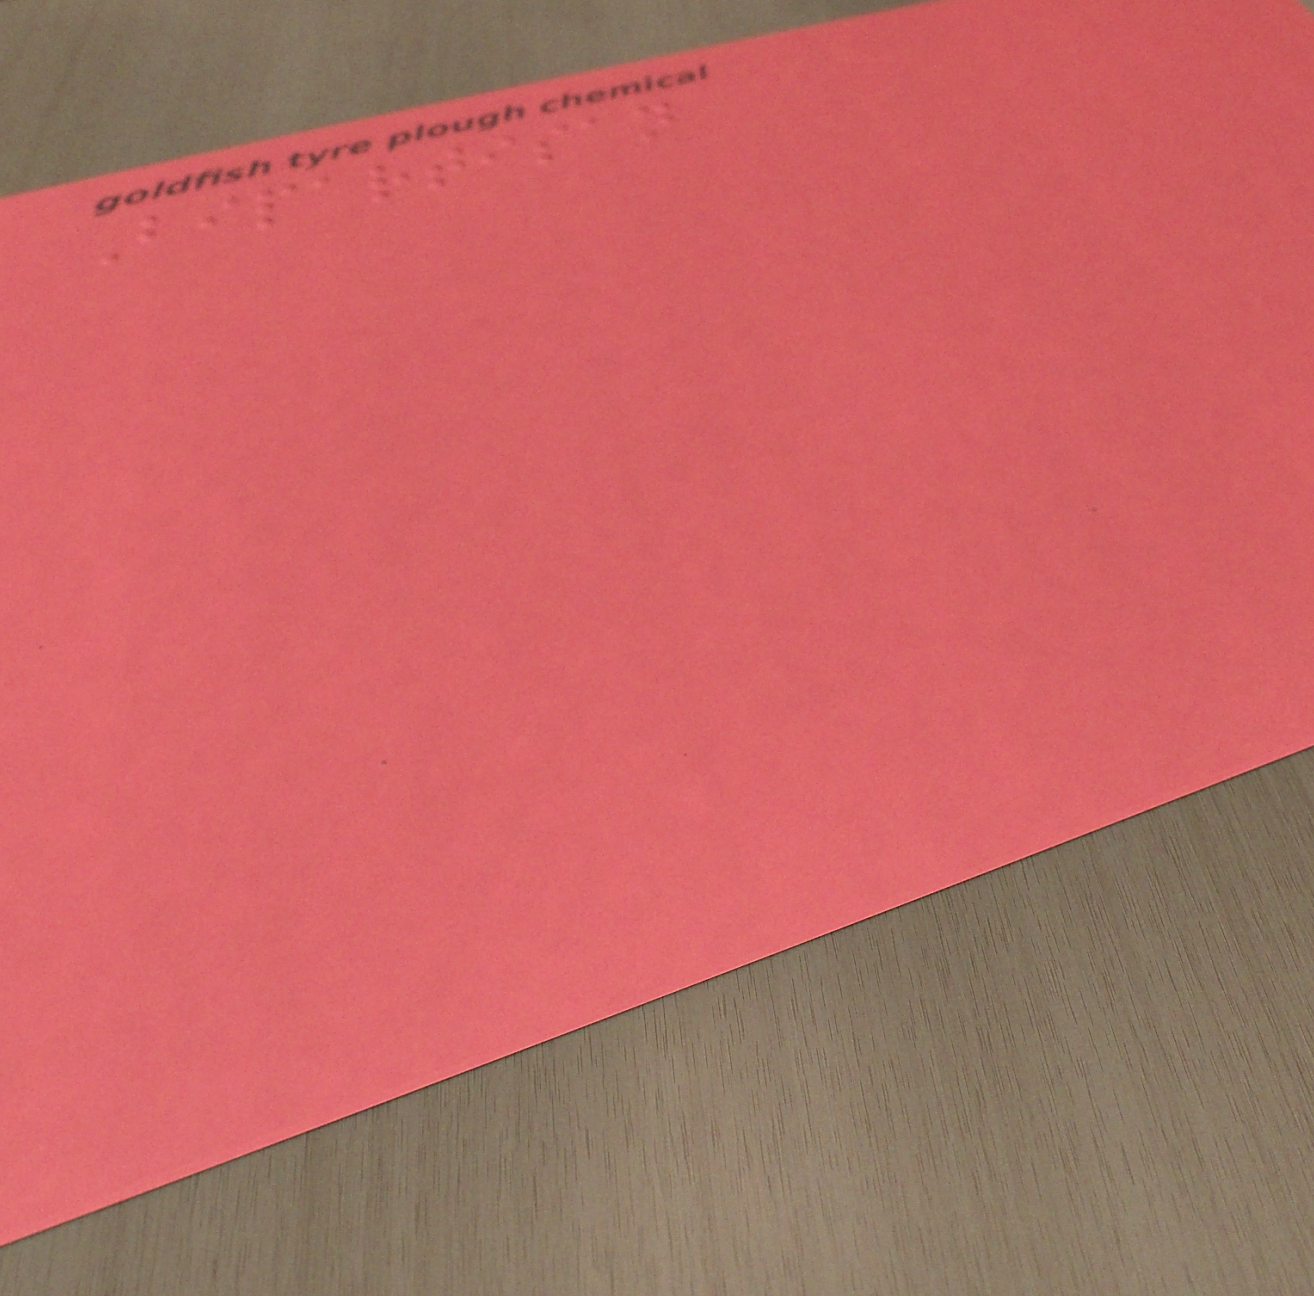Bipartisan
